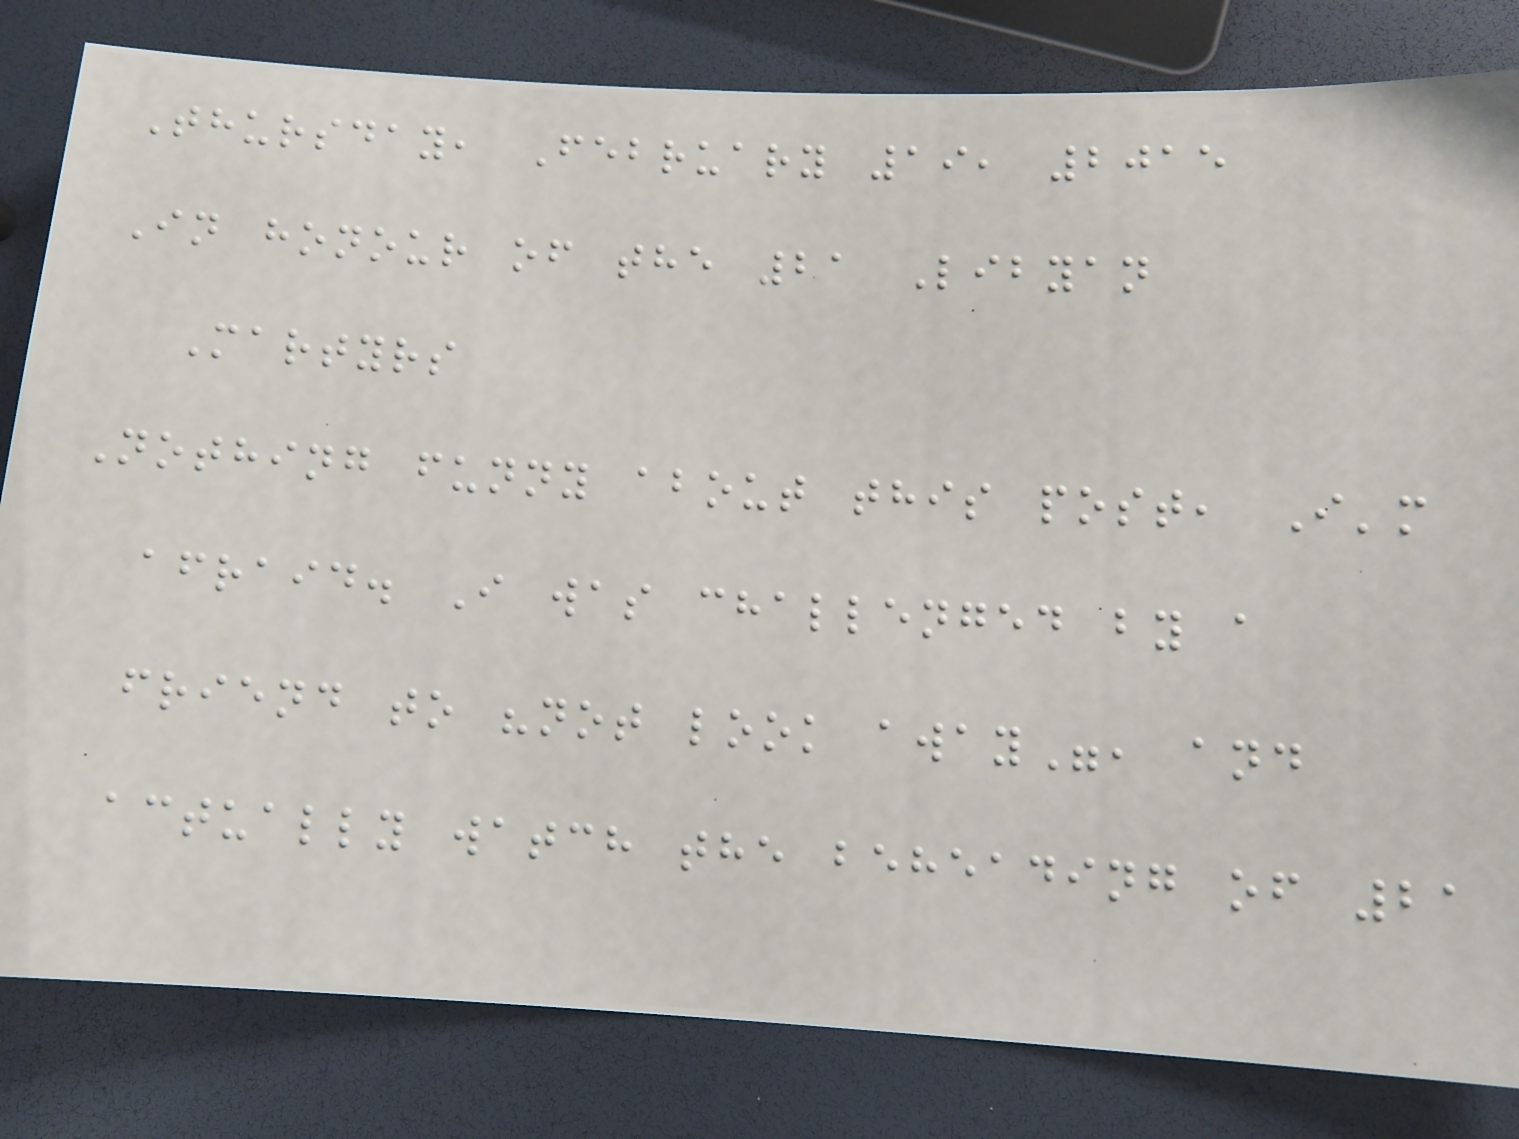Thursday, February 19, 2015
In honour of the 21 Libyan
Martyrs
Nothing funny about this post, I'm
afraid. I was challenged by a
friend to "not look away", and
actually watch the beheading of 21
